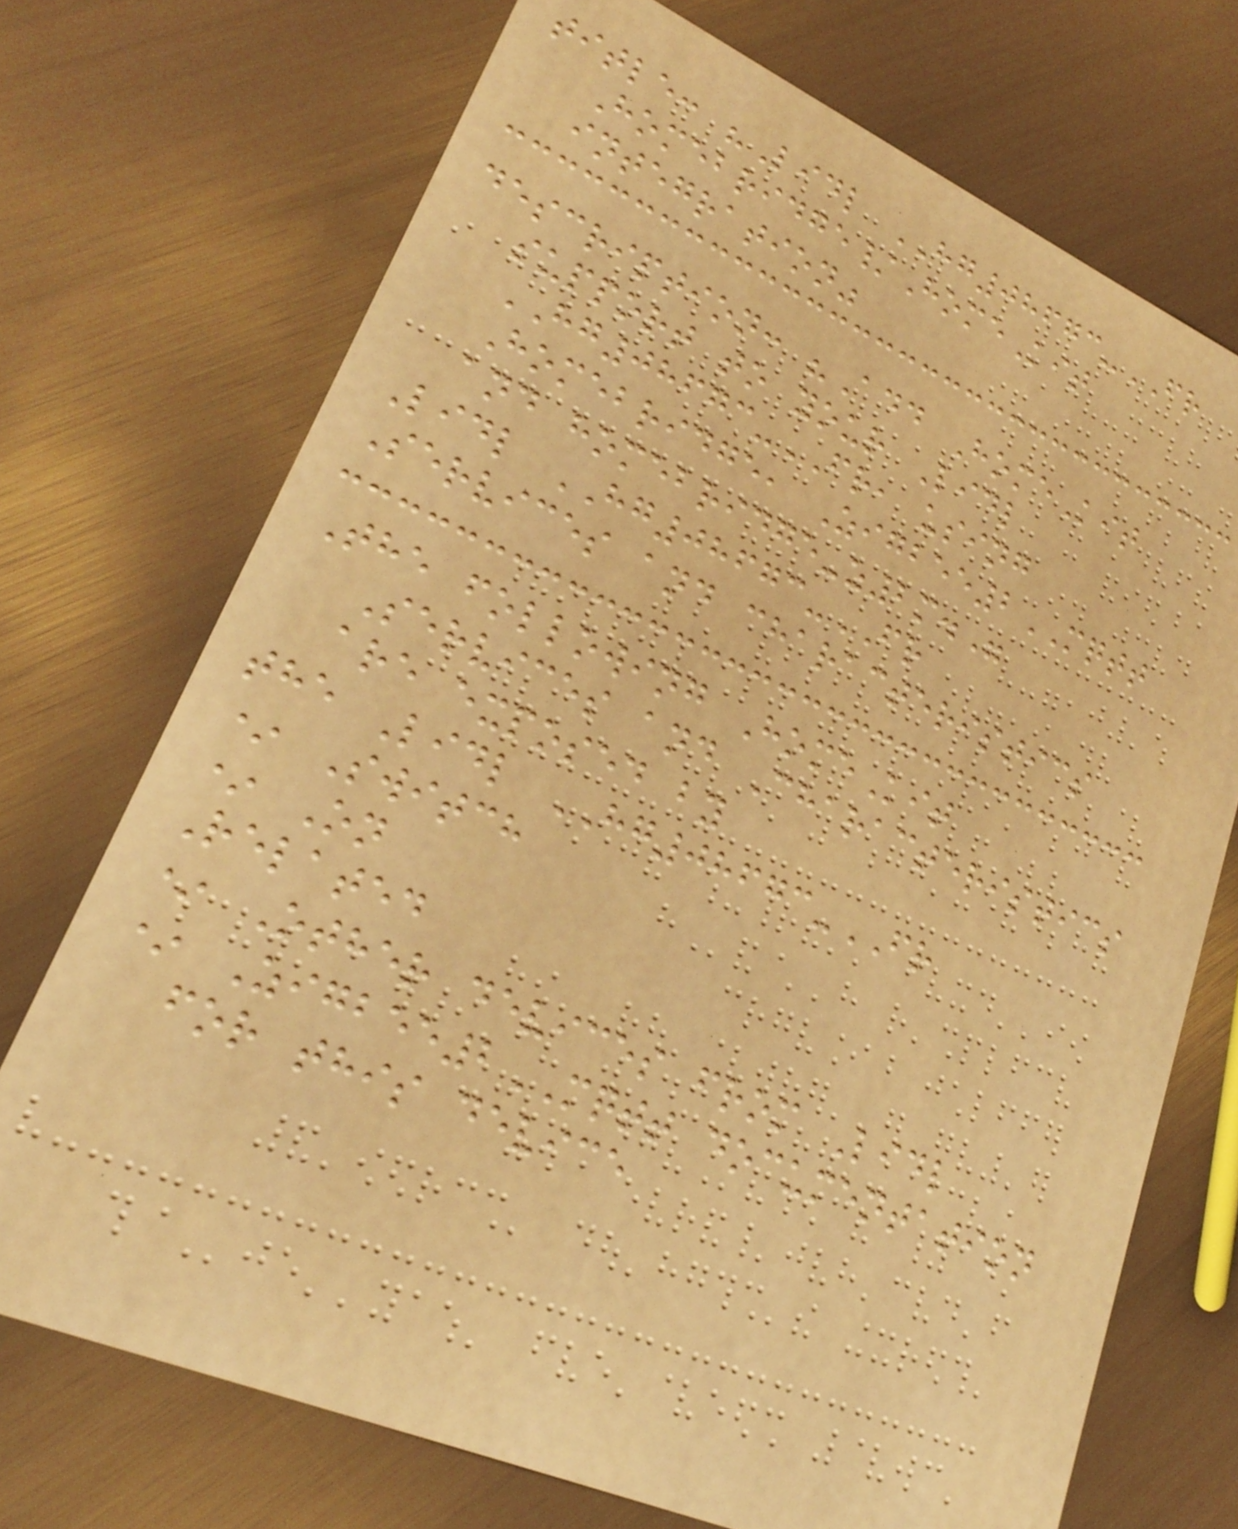title: "Lidl HG08673-FR
Homebridge/HomeKit
integration"
description: "Add HomeKit
support to your Lidl
HG08673-FR, using
Homebridge, Zigbee2MQTT
and homebridge-z2m."
Lidl HG08673-FR
Services and characteristics
The following HomeKit
Services and Characteristics
are exposed by
the Lidl HG08673-FR
* Switch
* On
Related
* Other devices from Lidl
* Zigbee2MQTT documentation
for this device
